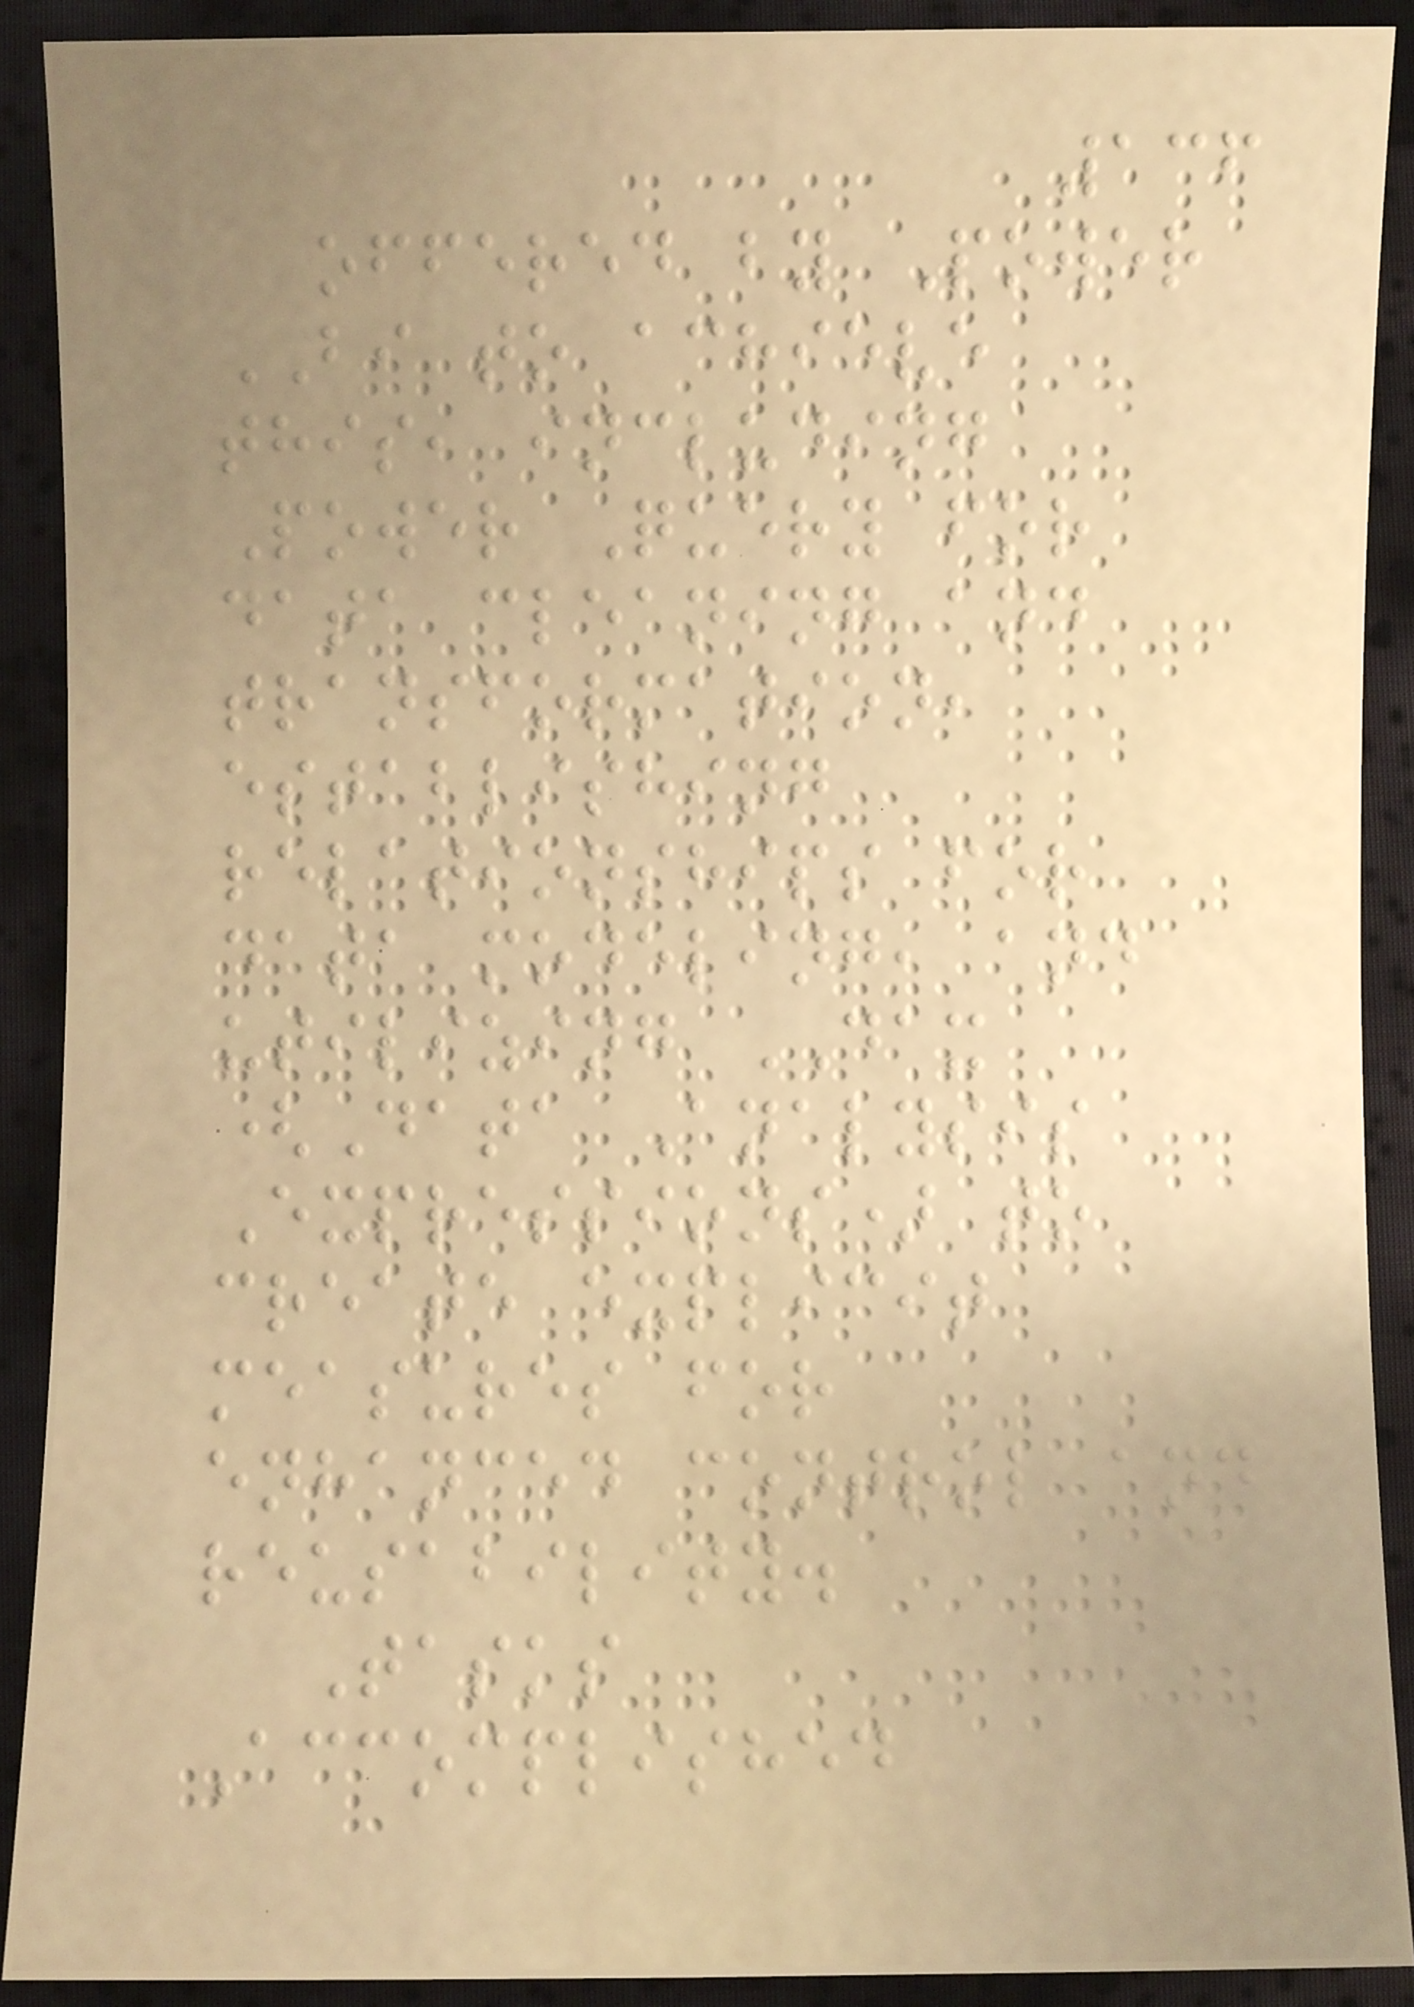136
offered by Power
BI to achieve
this, including
Power Query for
data cleaning and
transformation,
establishing
relationships for
data modeling, and
utilizing DAX
(Data Analysis
Expressions) to
create explicit
measures for
enhanced control and
reusability.
Tasks
Accomplished
